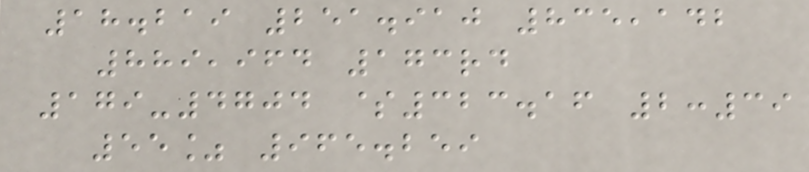18.219 251.910 835,142
889,964 173rd
179-4704 $323.16 2:39
55% 965.259
